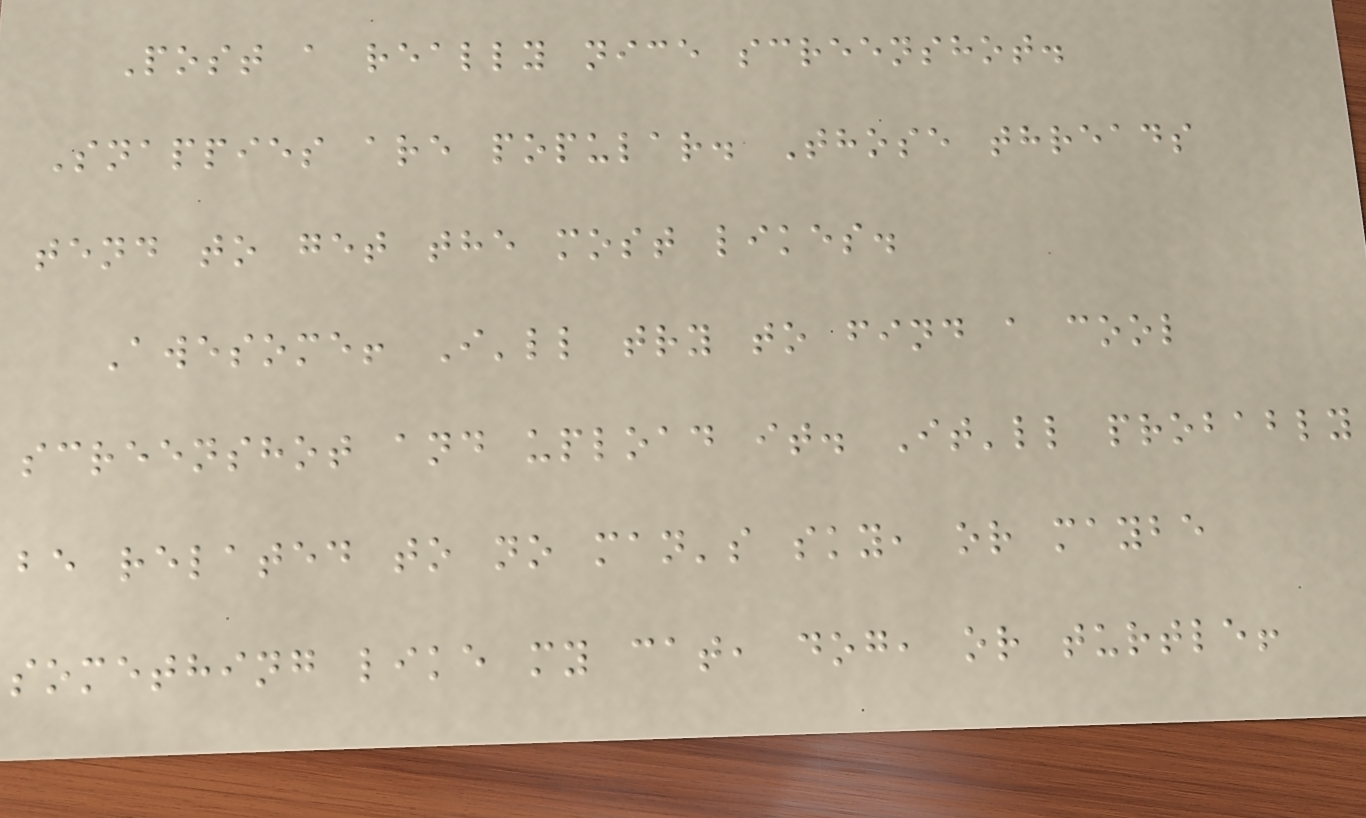Post a really nice screenshot.
Snappies are popular. Those threads
tend to get the most likes.
Awesome! I'll try to find a cool
screenshot and upload it. It'll probably
be related to no man's sky, or maybe
something like my cat, dog, or turtle!
